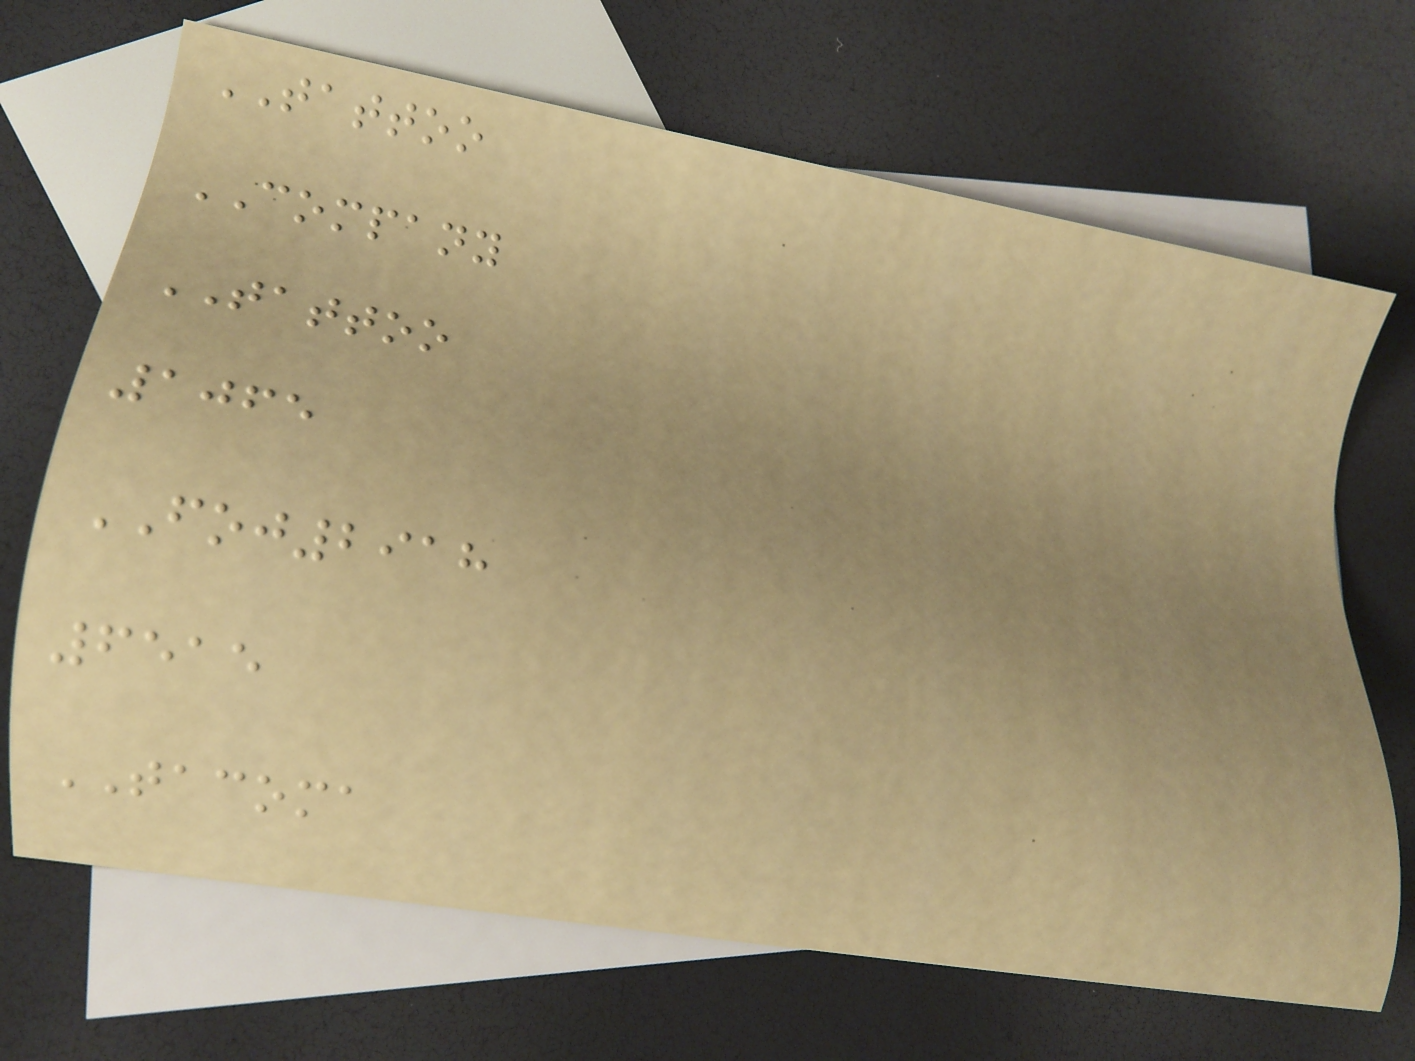TATTOO
COMPANY
TATTOO
1065
FOJ2918
6515
TACOMA
